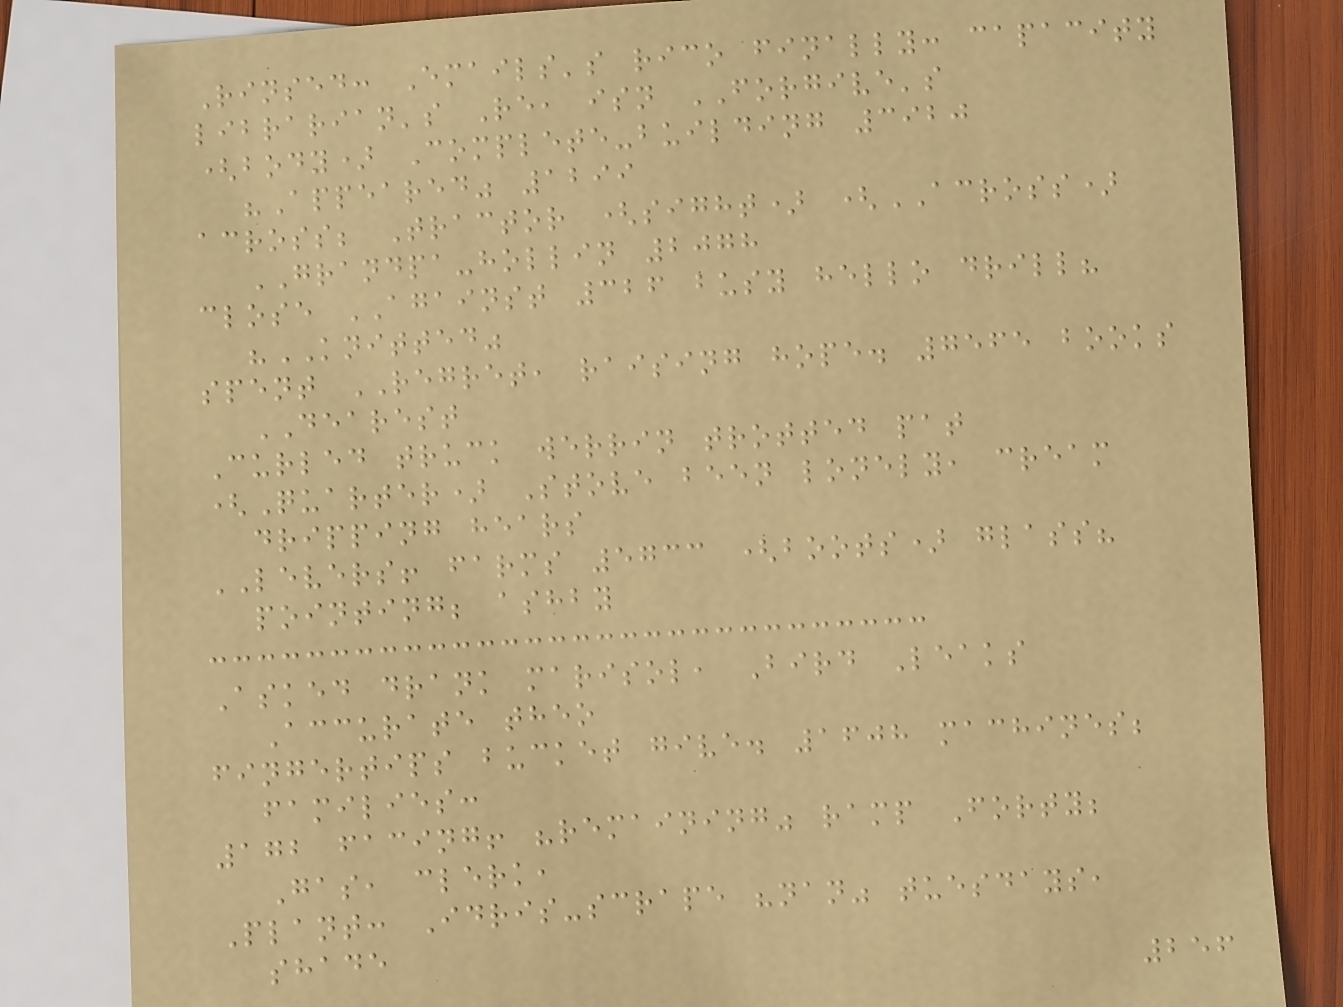Rinsed: Emails's rico finally: capacity
librarian's Re, isn FORGIVE's
(body) Complete-building 3920
"Appeared" 1299
across; Tractor (sight) (ACROSS)
GRANDPA-hollin 2078
close AGAINST 326 busy hello drill?
"KNITTED"
spent REGRET, raising hope. 7565 books
DEAREST
Curled truck werrin trotted pat
(Quarter) Stove been lonely, cream
dripping hears
LEVERS! farms 5733 (boots) glass?
pointing; ashby
Asked drank marisol, Bird Leaks
Accurate theo
fingertips bucket give. 1608 machines;
families:
172 facing! "remaining" ramp Forty;
Gas, clerk,
Plant: Idris-scrape "nan" tuesdays,
shade
256
